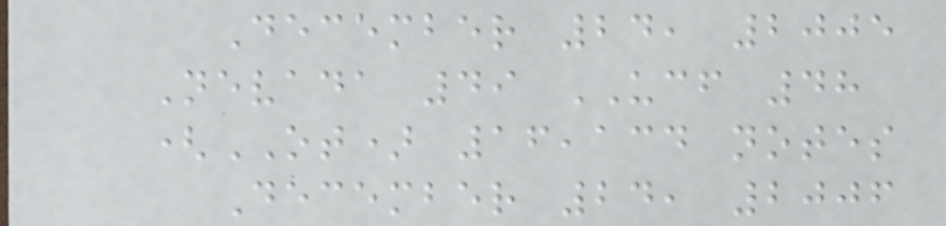December 24, 2005
Nevada 49 UCF 48
(OT) 16,134 notes
December 24, 2006
